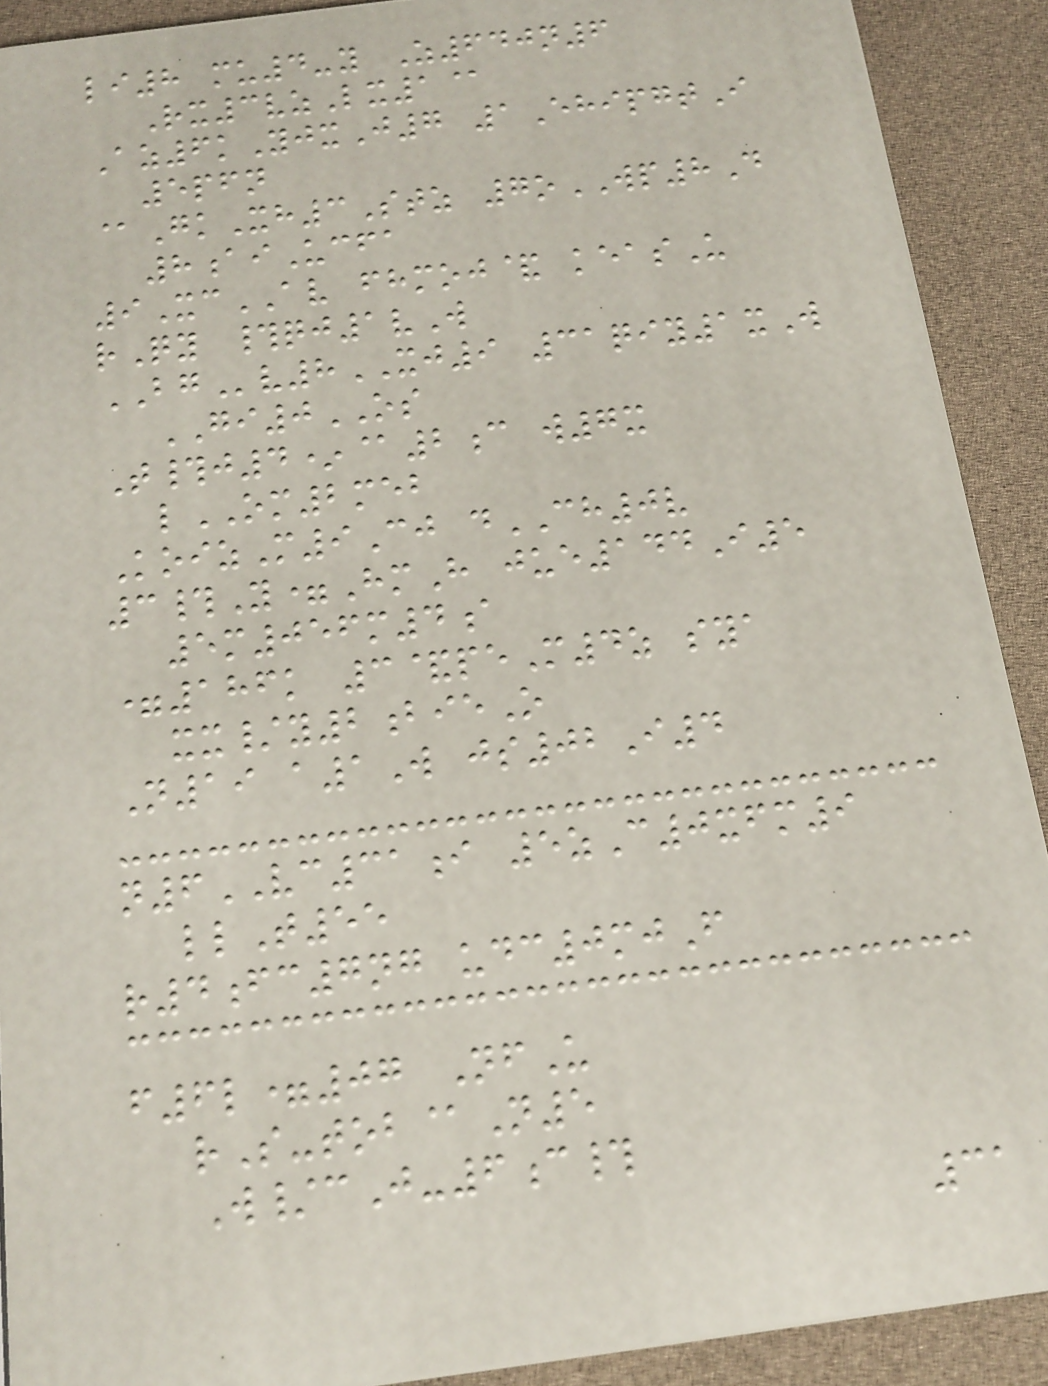li8 mu4-y Z640n6
Rx3vzLx1@
Az6kYjxJ7 1EhipgtI
5pfn
@GkXh3Stz 7oWP8D
8aiUcfa
9XcAV fhmoj& keasU
rQy #qj1vW
BGv8XJ9 31qiy1xW
GI0OS
T#j4*@2c w7x
lOM2meb
KoizM9Cj dCH0v
3#Y=HmH jue144I5
5m056m4a
=186k 3&peM4z sya
xx/y2bieO
N19 a1W js02I4
n6VC31i 5zC0xfm9
llT55
r4fc7ng udc0mjF
f6l=07 NfU
rS-tob@N5
W/cJ-6c#
31
